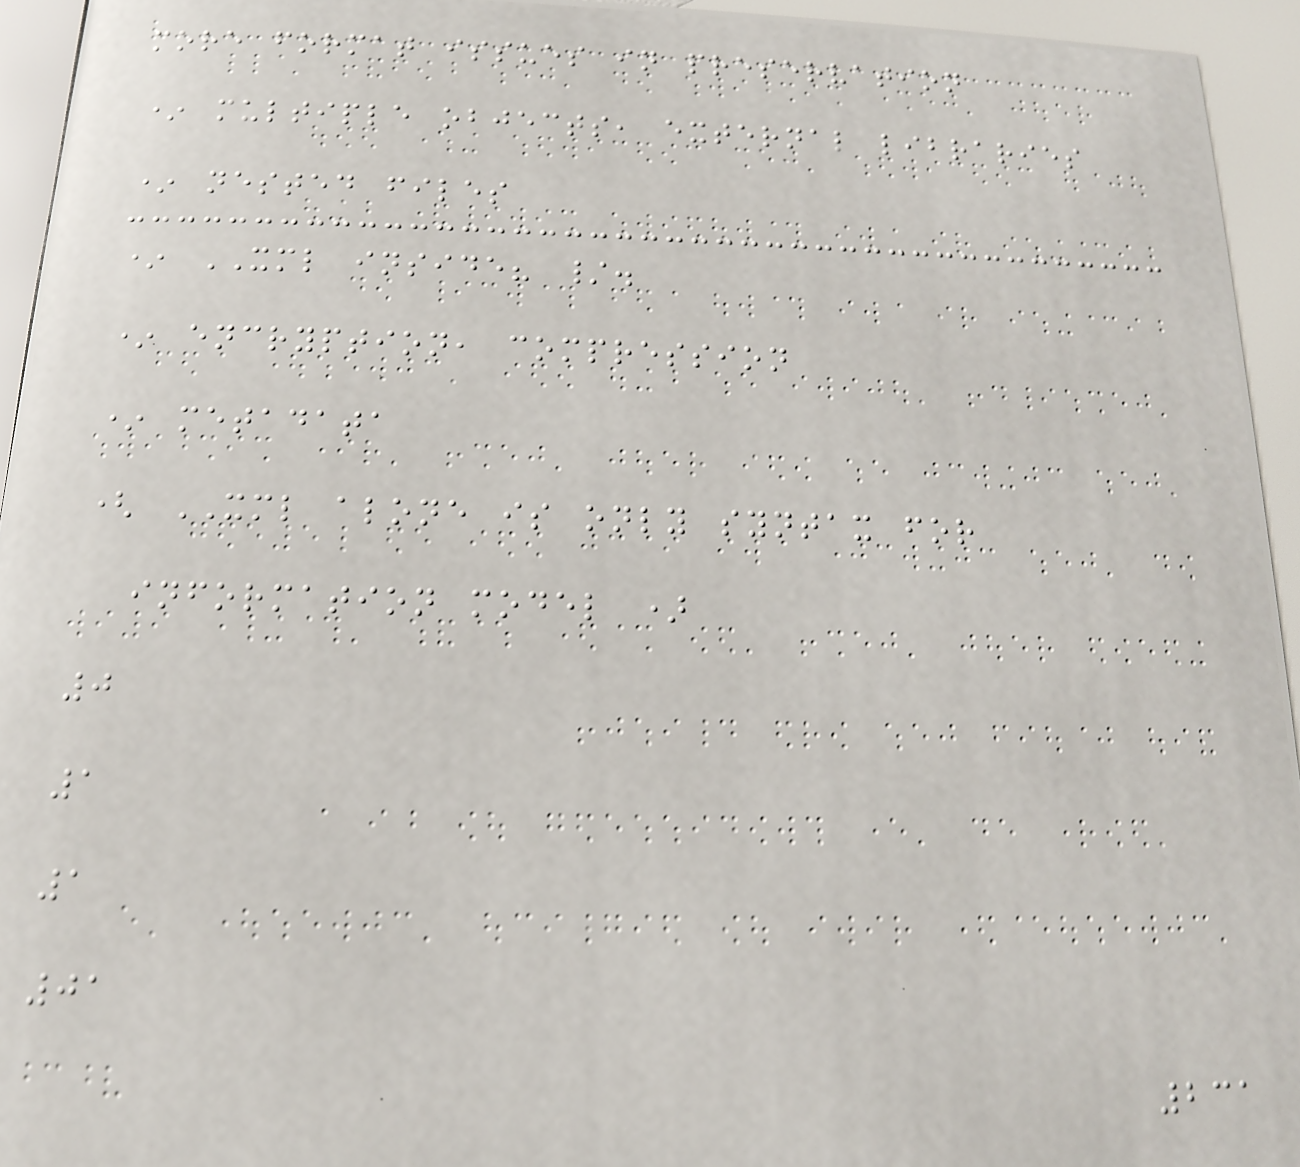more format issues in preservation
* multiple objects, external libraries
* nested files
* XML inside? /.
* encryption, compression
* metadata
( XML alone is only syntax for
information model )
0
1
1
01
231
